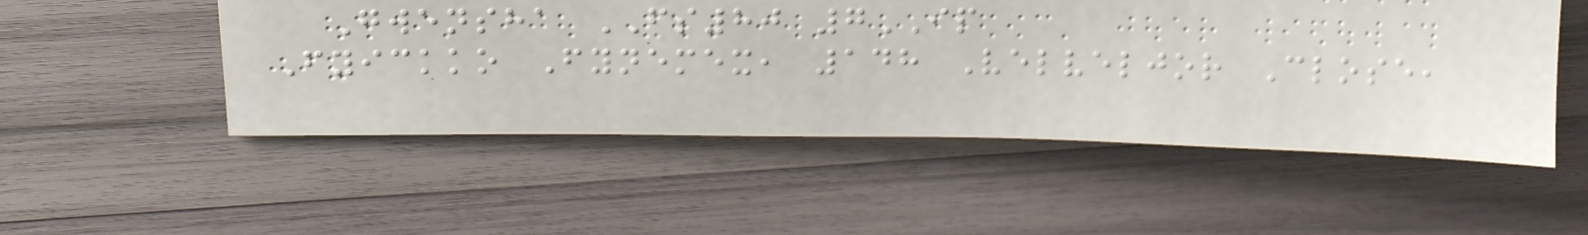Gwensha FS80 7IP
Fyickko Fynemex, 148 Velveljor Close,
